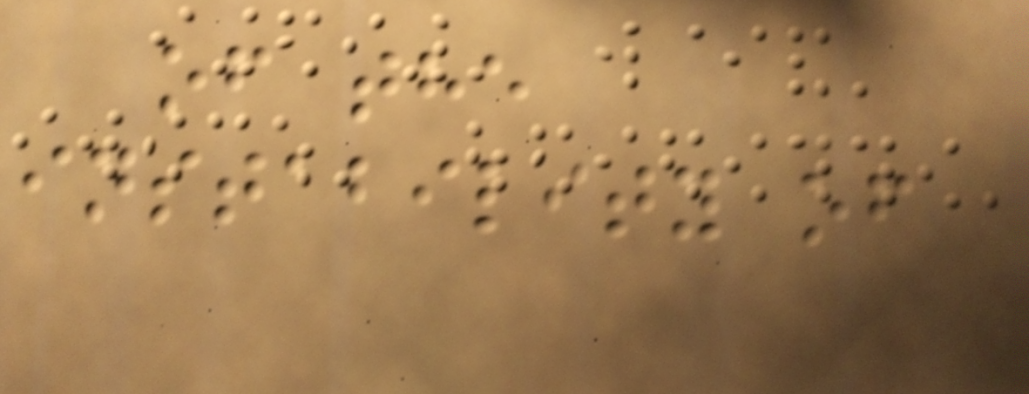of the
instability of
